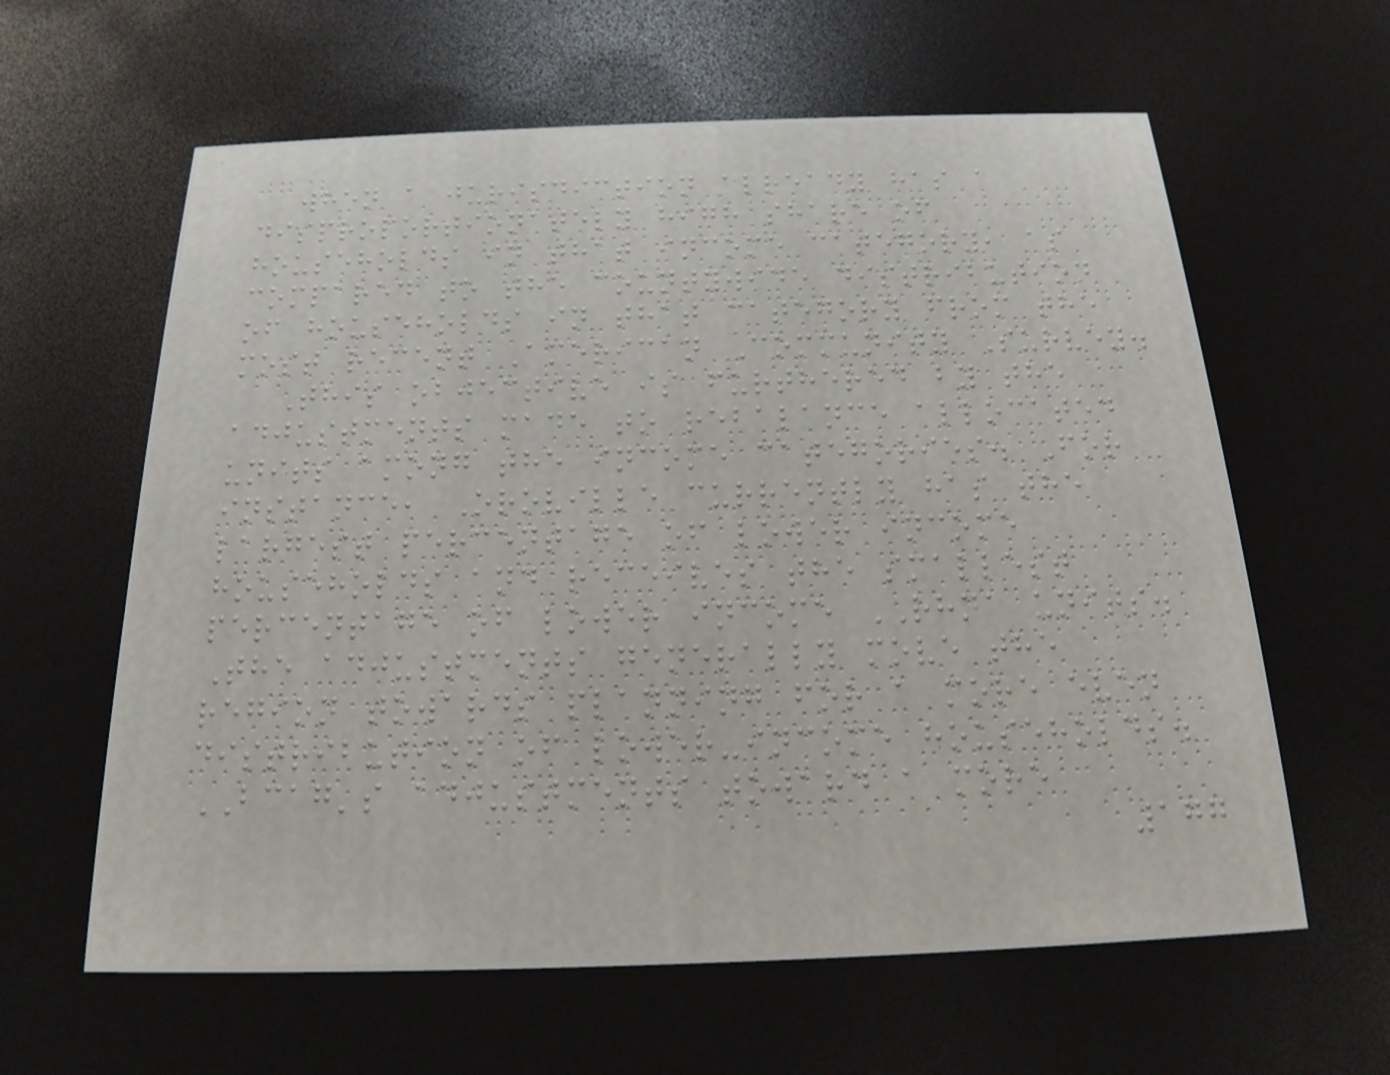when a jurisdiction already has a
disproportionately high share of
households in that income category, as
compared to the countywide distribution
of households in that category from the
most recent American Community Survey.
This objective is furthered by the
adjustments made to rebalance allocated
units among the income categories. For
instance, Oroville currently has the
largest percentage of lower income
households and receives the smallest
percentage of lower income RHNA units.
The adjustments generally move the
region towards planning for a more even
distribution of lower-income households.
BCAG's adjustments toward a more
177
